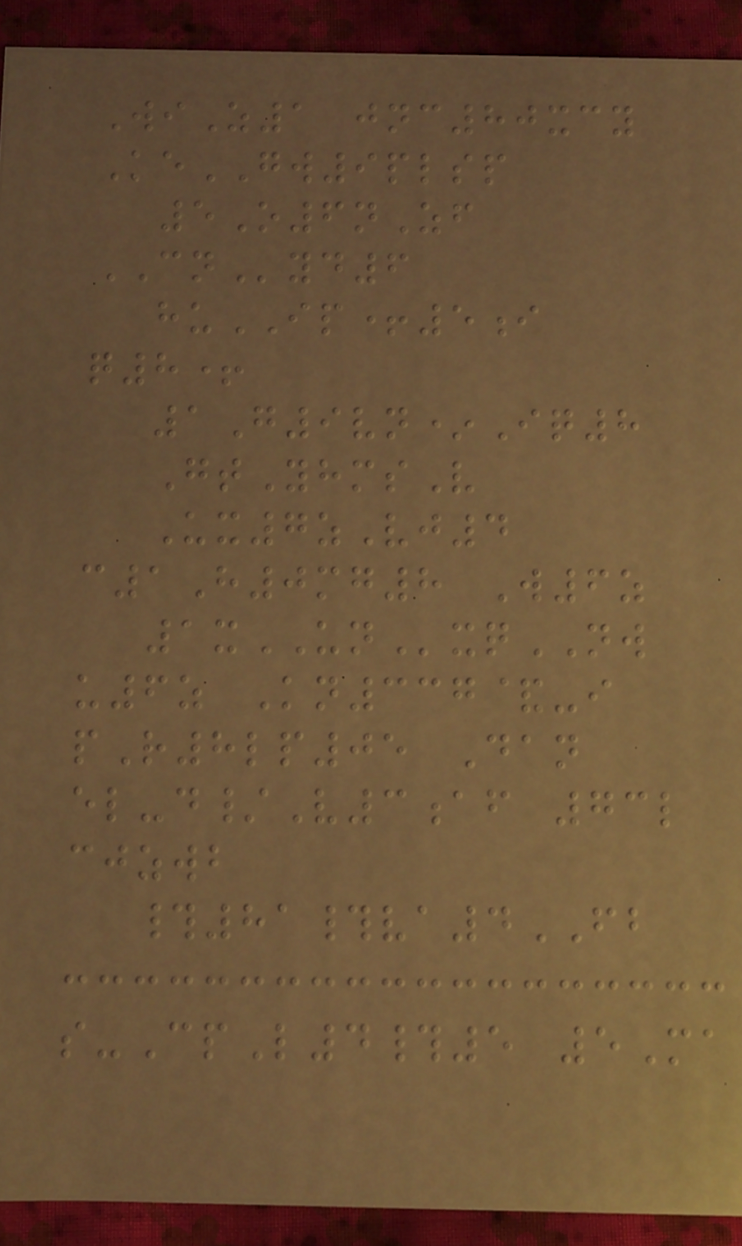WiZ1 jnc80xcy
KeGW9plsp
5O6nZf
CNyd6
huIP+5i
q8+
1G9vn*Iq8
GtYhmsV
Ux7zVj4
c1H0mg8 W6z
1xUNxqNW
u6z Kn337&-i
pR8lp05 Dan
el-d/V3af 73l
cjzwb
#81#va4FB
s-CpL4#5 5Ma
